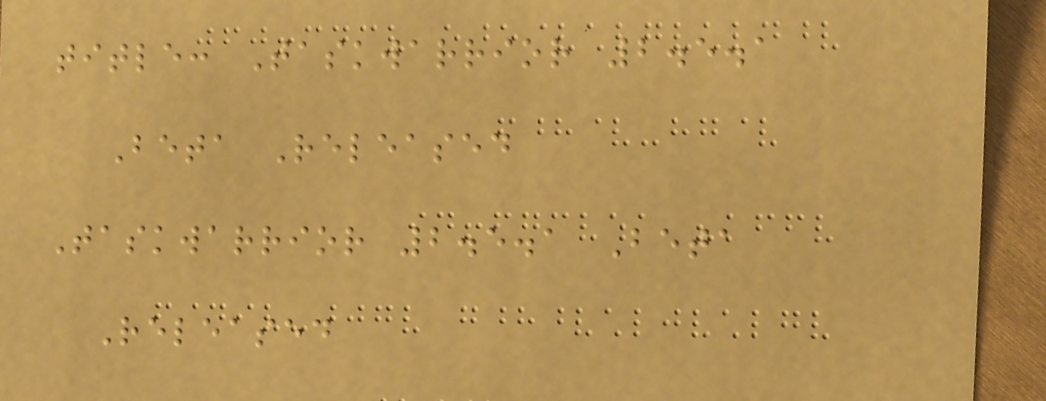title: Taskwarrior 2.5.1
Beta Released
Taskwarrior 2.5.1 Beta
Released
